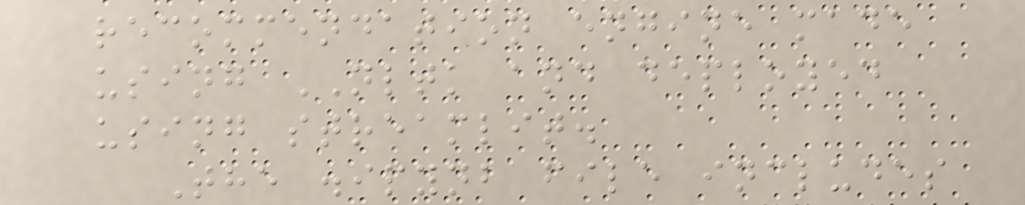recommendation engine made
using NLTK and deployed
using streamlit.
The .ipynb file includes
